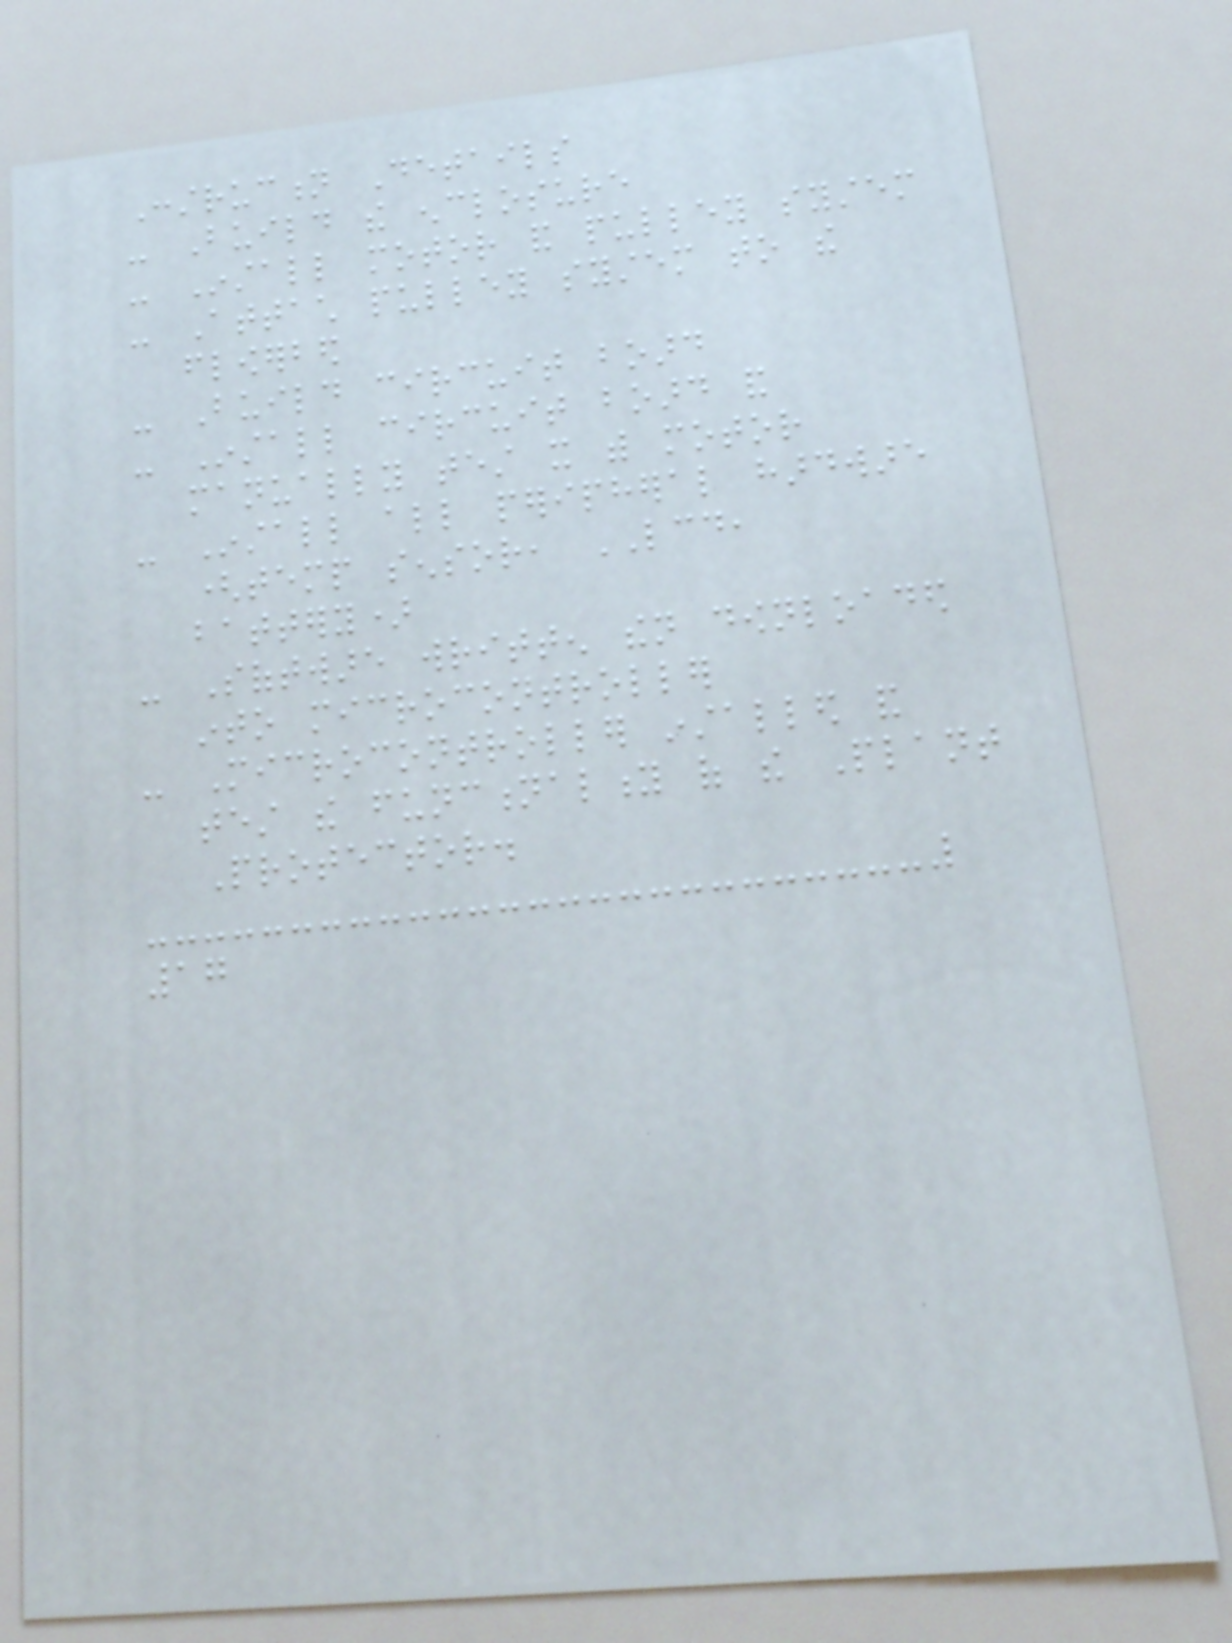Construction Details
- Build the enclosure
- Install motor and pulley system
- Attach pulley system to the
flowerbed
- Build circuit board
- Install circuit board and
manually test it with motor
- Install all peripheral hardware
(temp sensor, LCD,
battery)
- Software written then downloaded
into microcontroller
- Microcontroller installed and
test the functionality of the Plant
Protector.
17
